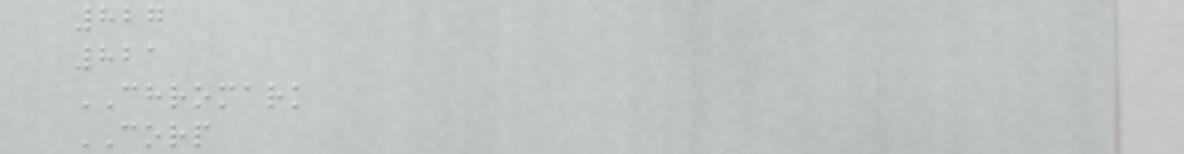827
821
CHROMARK
CORP
